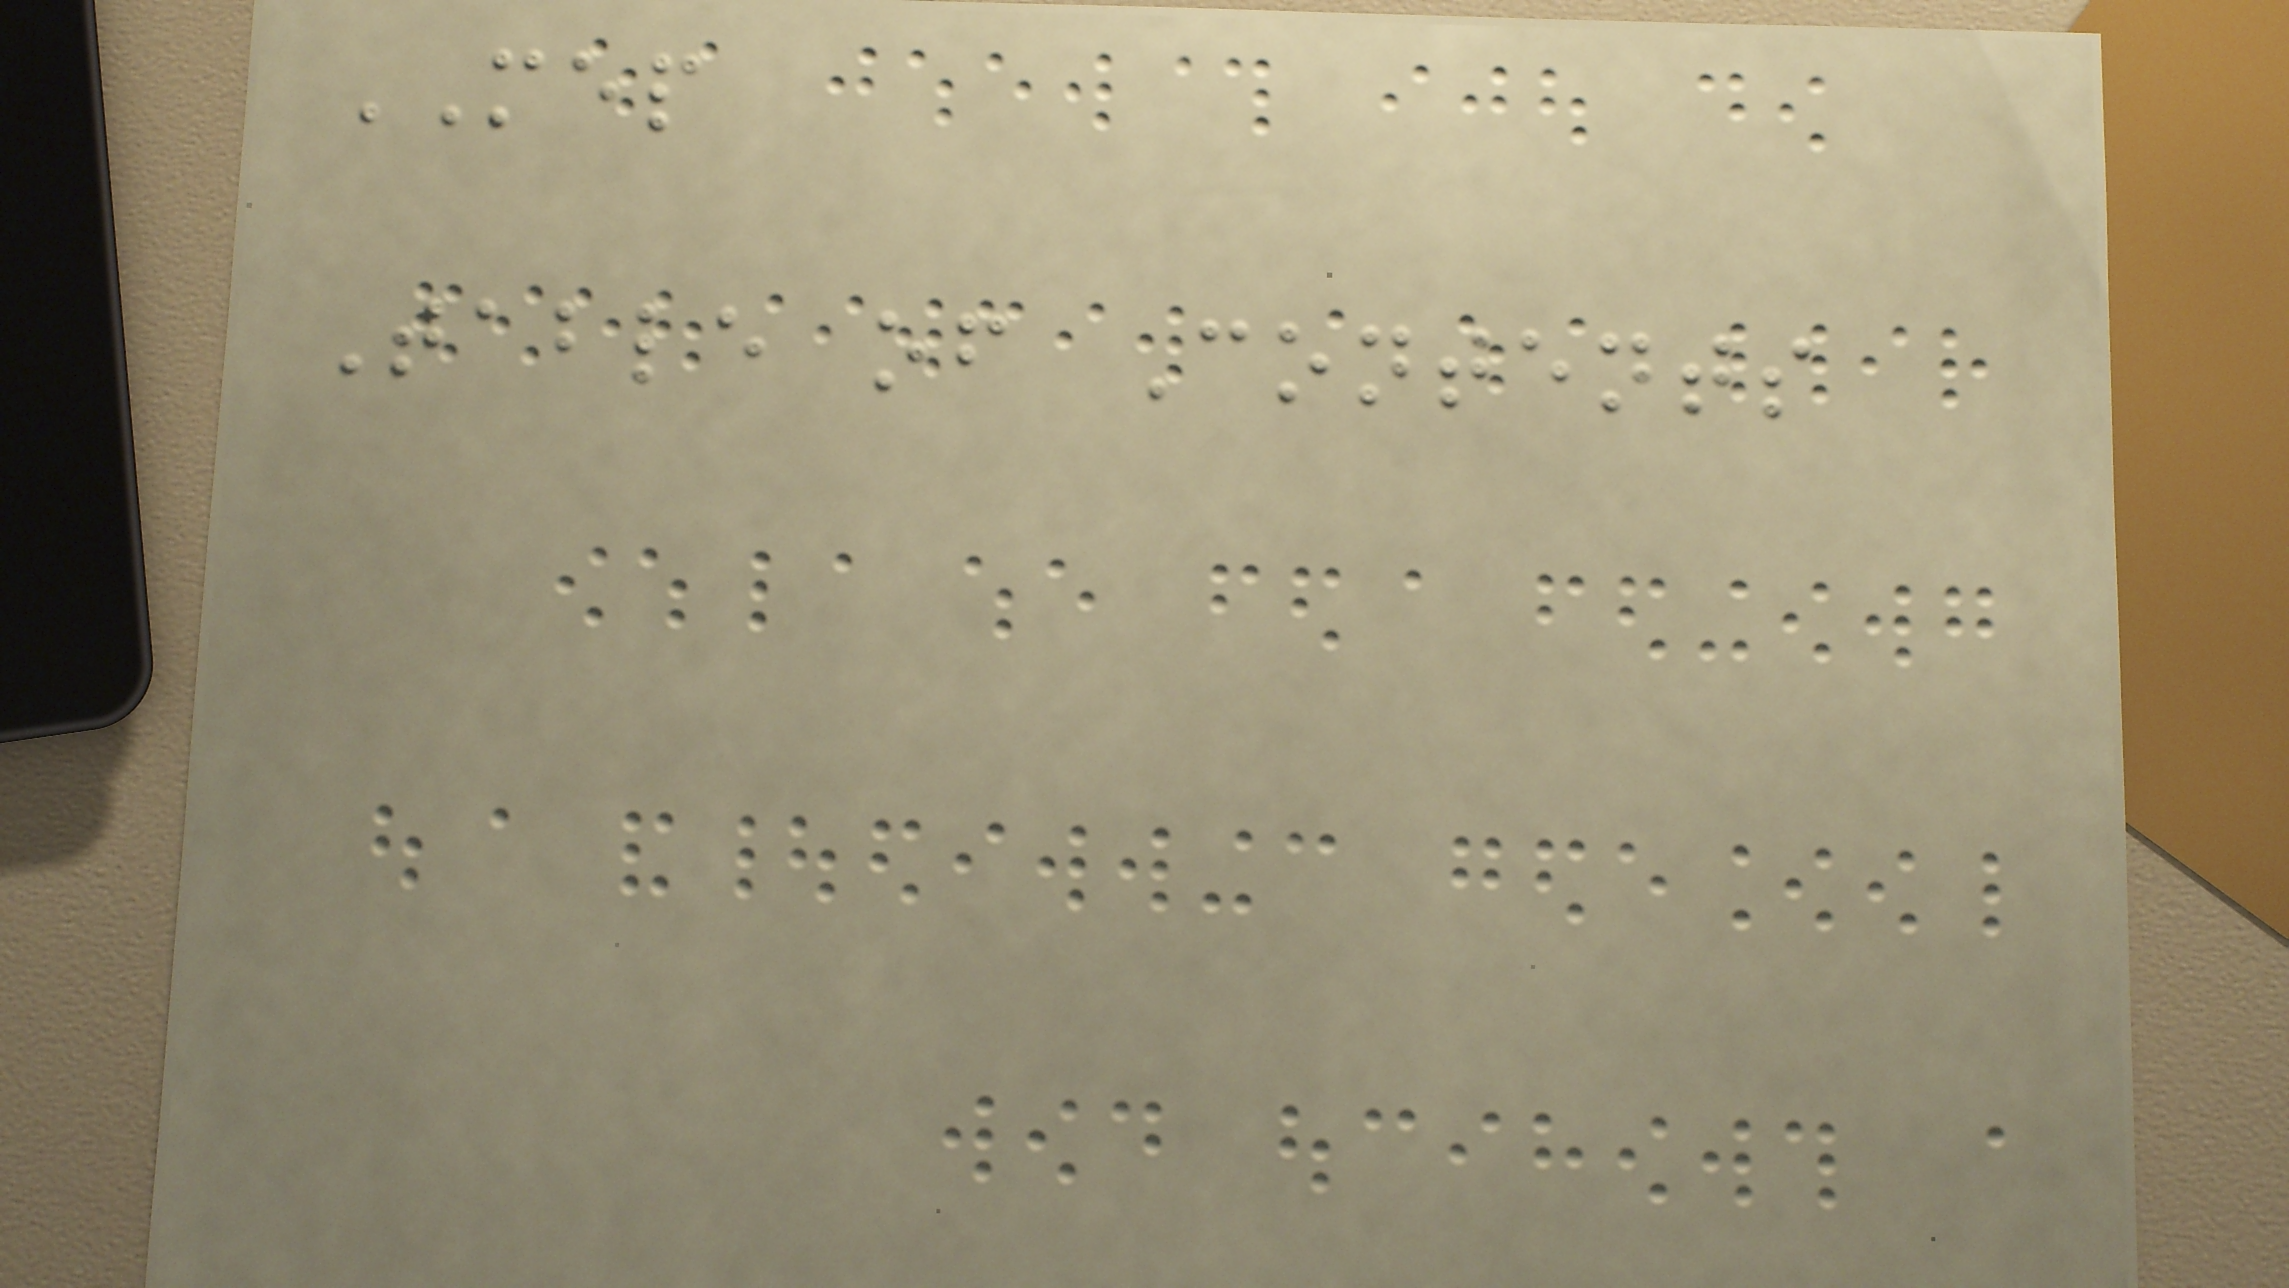MEP
Table of Contents
